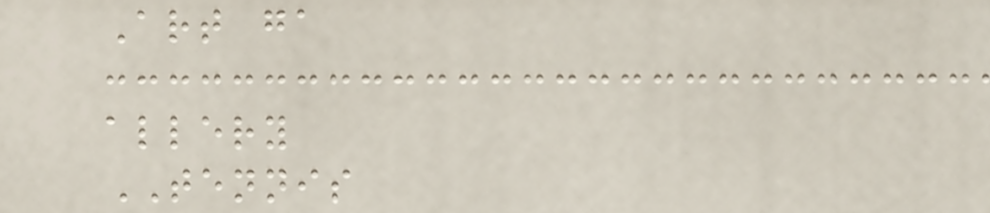Art ga
allery
TENNIS
